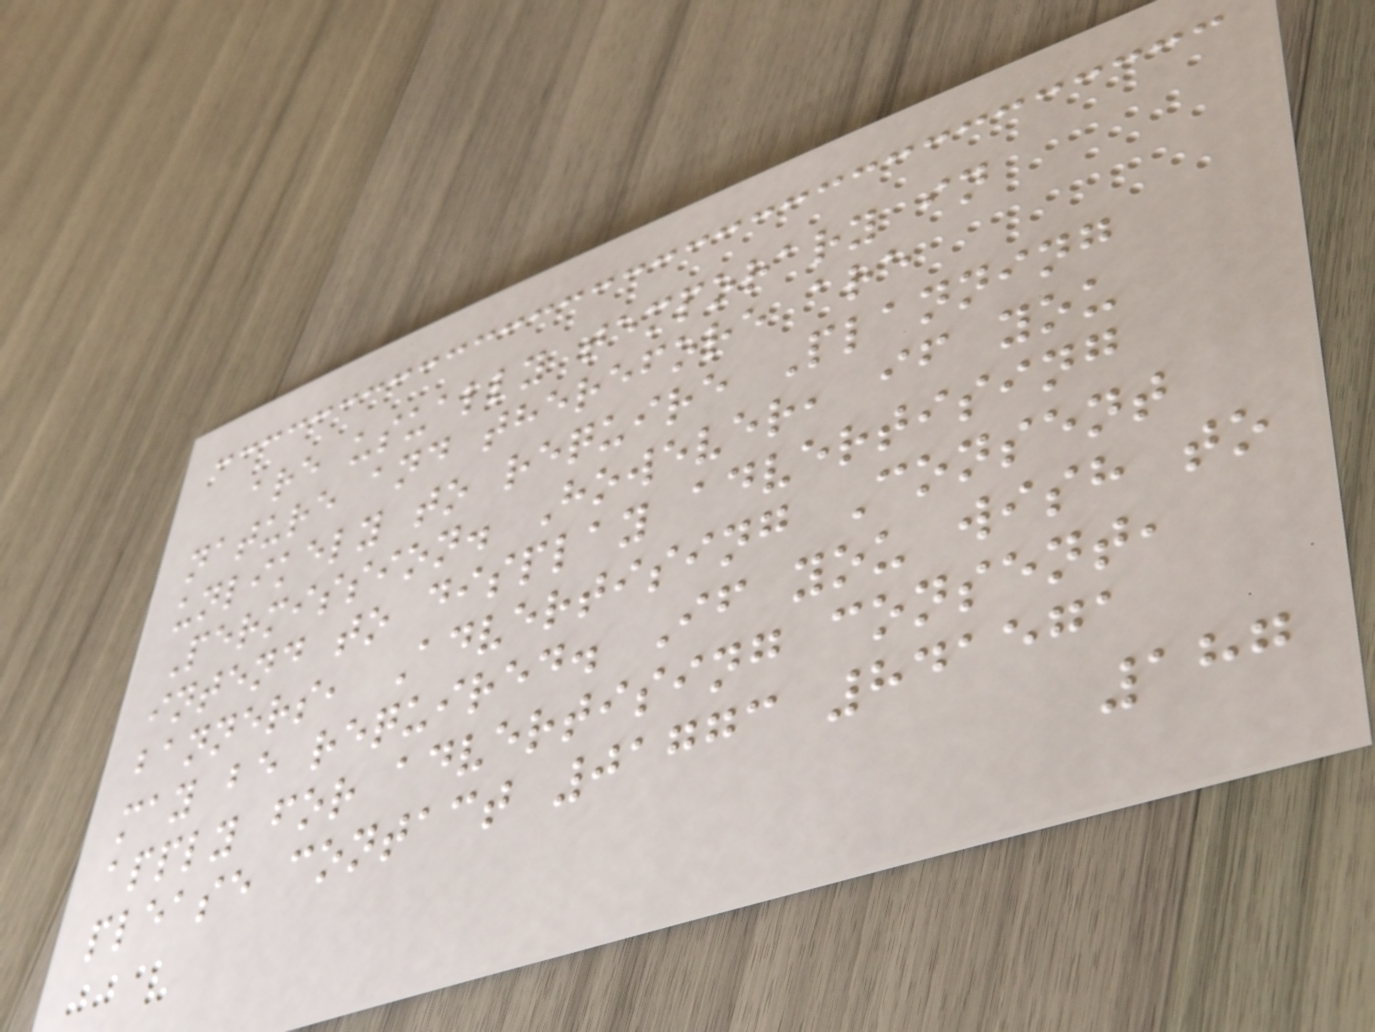are usually temporary in
nature and therefore are
unlikely to require Planning
Permission. However, if you
intend to display advertising
banners, Advertising Consent
may be required. If you wish to
apply for advertising consent,
please contact 01773 841571
187
